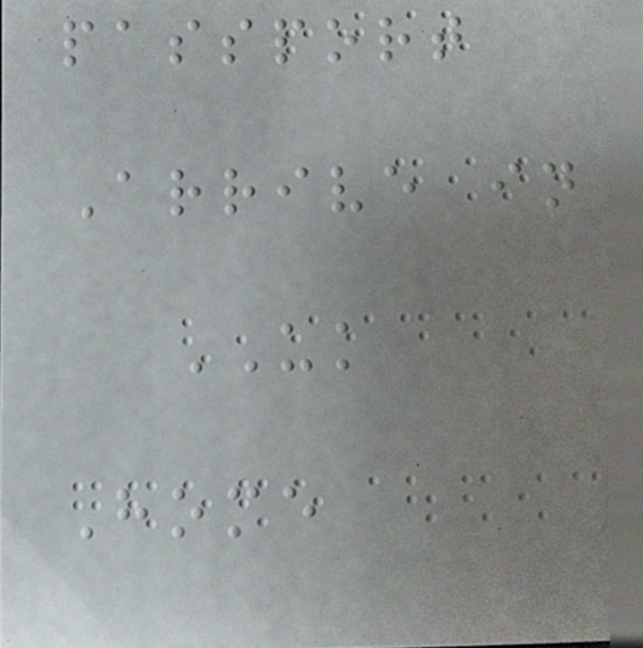passport
Arrive in
UK
Home
